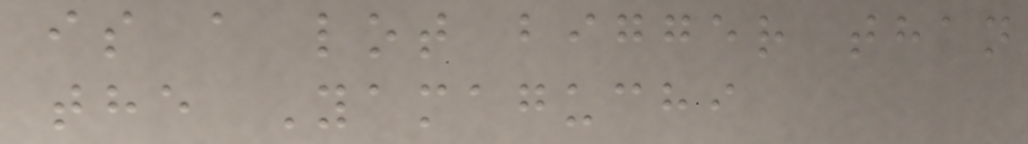is a lot bigger than
the Yamaguchi
